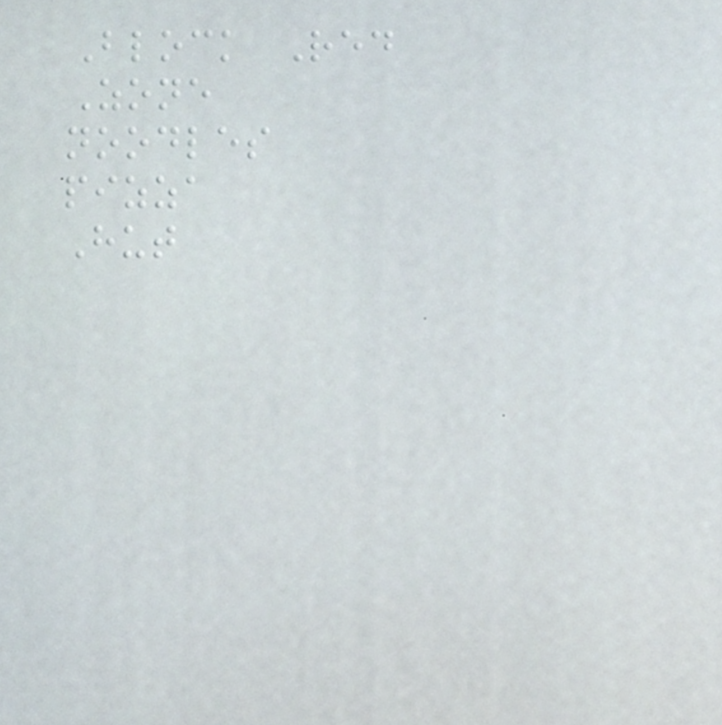Block Red
Zone
noodles
pizza
Hut
